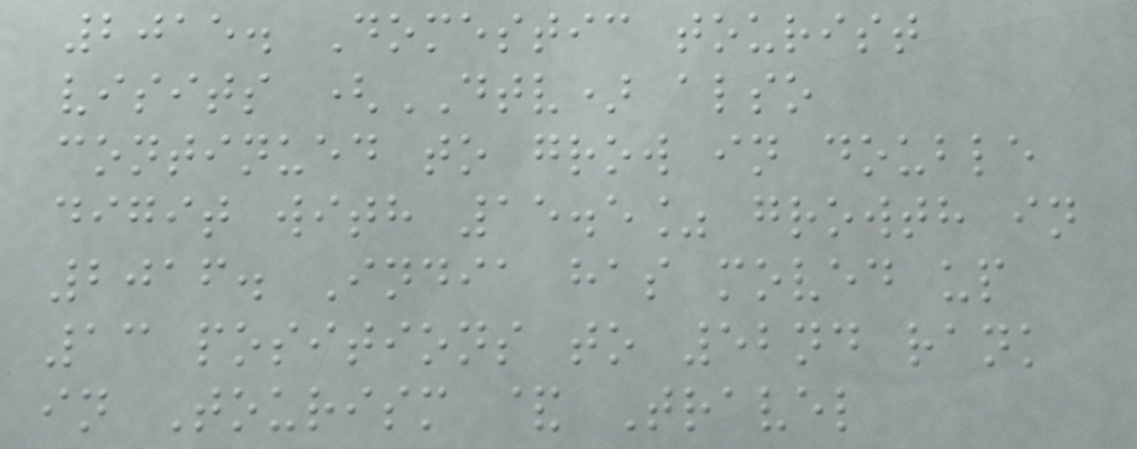2015. Domestic tourist
visits (DTV) also
continued to grow in double
digit with 15.5% growth in
2016. India has moved up
13 positions to 52nd rank
in Tourism & Travel
